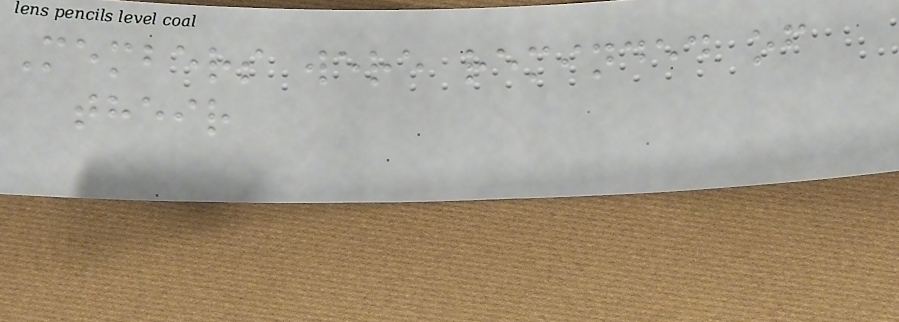Members were reminded of
their
